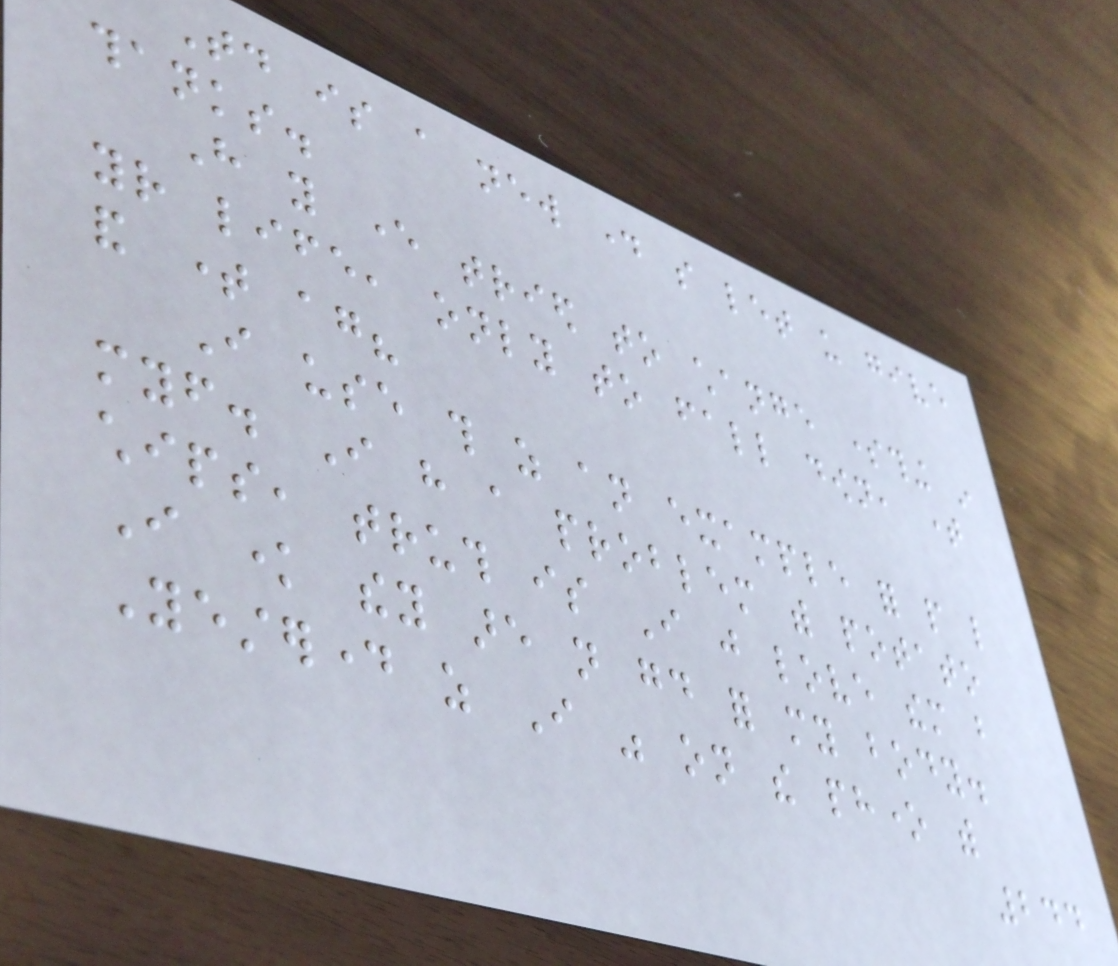Today is a new day so let us give
thanks.
Have you ever tried to change something in
your life, only to fall down, time
and time again?
I use this as an example for people like
myself. I have a problem with potato
chips, truth is I just love them but
I know they are not good for my body.
Yesterday as I was on the phone with
244
